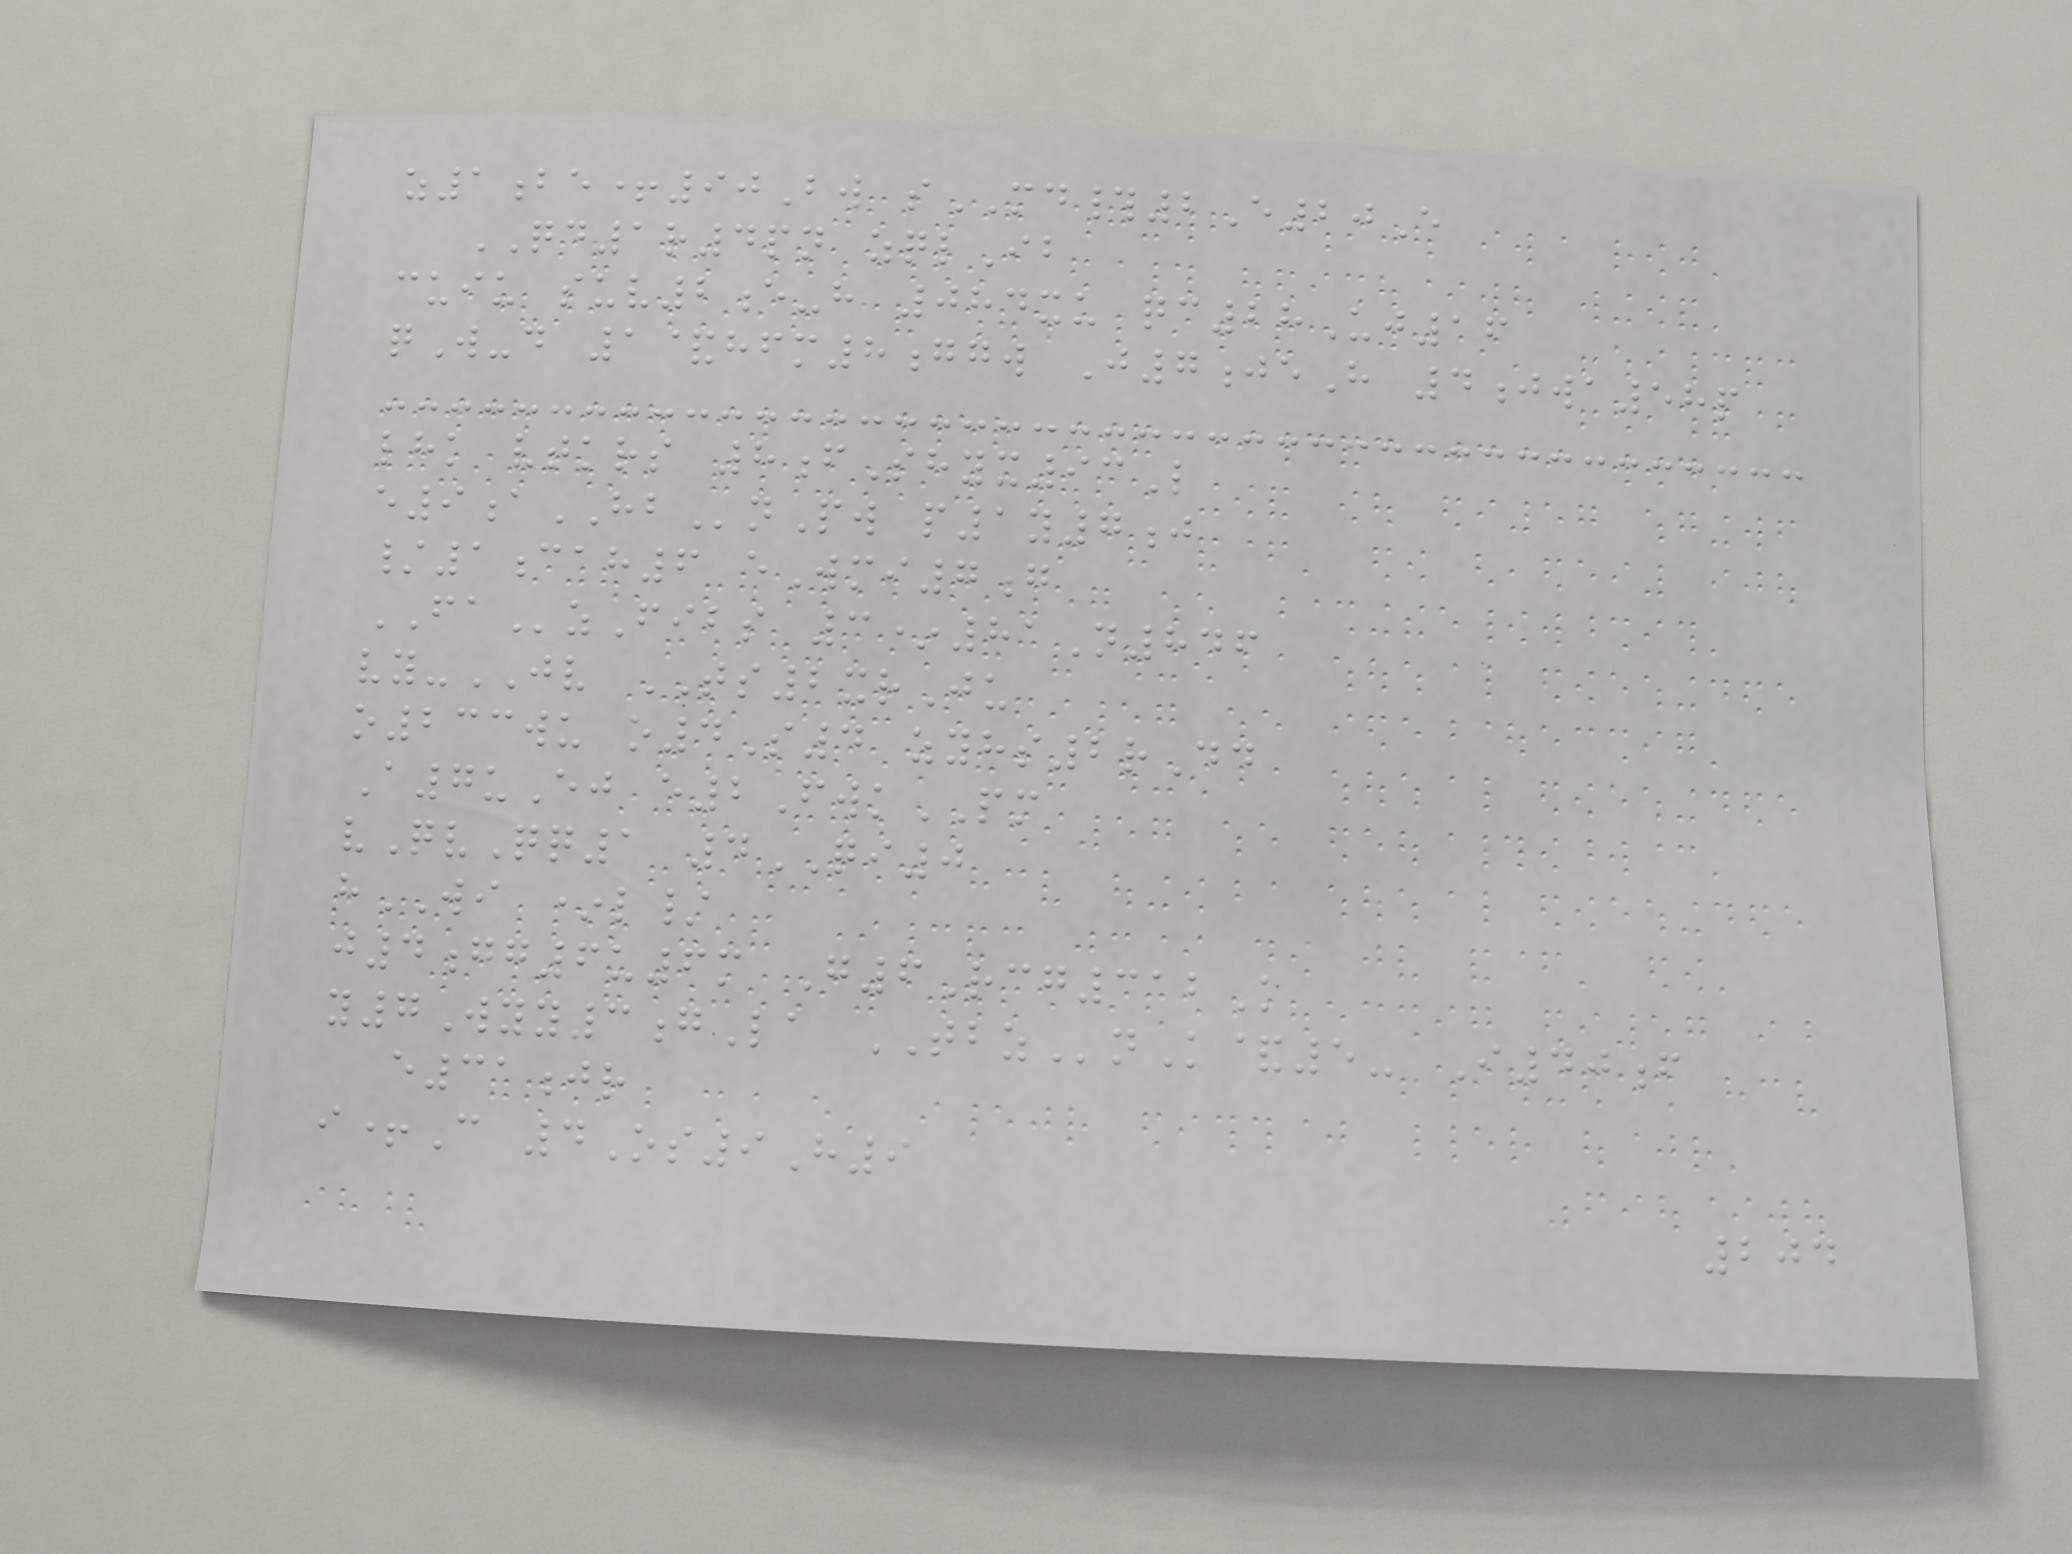z1be+90Bw sMD#2E20E
QD1r4pn zqlIb
cuiu suv2e-h 084xu qc28Uj16
qW-d 1&hfm8ggw J7jeH 4jwa58p
lhk vtkrs 8fShyx93L
e9aHBnPw p1y7j
/1cah6 eWmi7g
FAzFibs 3*81N846
vy-JV TS2xrJu
o233wu o4S4 zyhs2rDd
A7uEj e2FwkPM
vQvQq1 4QI0
hWI *l/
j4gg6u6m G6Rcg312K
y7Wyy3gLa TBZnK&5- I40f
e31jr
i+C 4Os9H9
204
